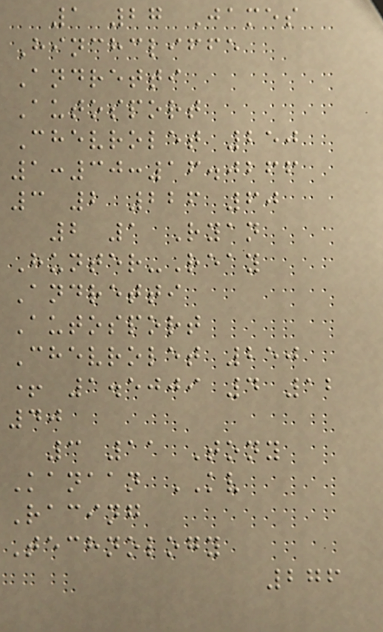1 27 James
Hinchcliffe
Andretti
Autosport
Chevrolet 250
1:30:16.0266
3 2 226 60
2 1 Ryan
Hunter-Reay
Andretti
Autosport
Chevrolet 250
+ 1.5009 4 12
40
3 11 Tony
Kanaan KV
Racing
Technology
276
